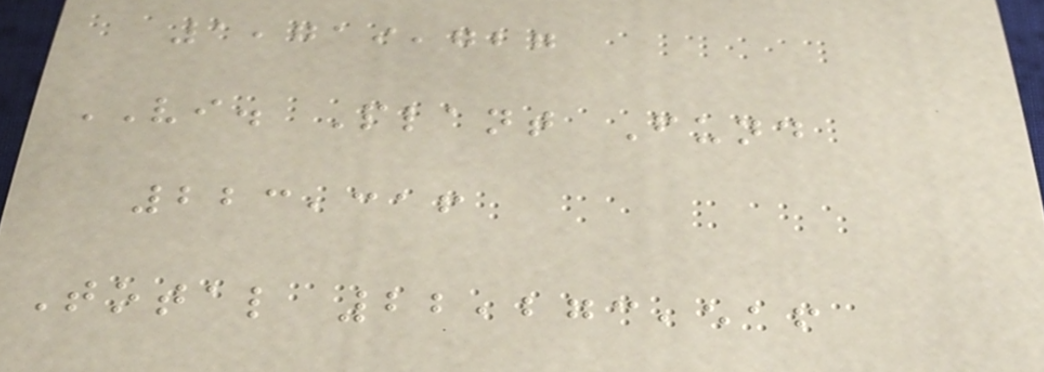1,719,727
VI. Plant Fund
223,316
Total 22,273,516
